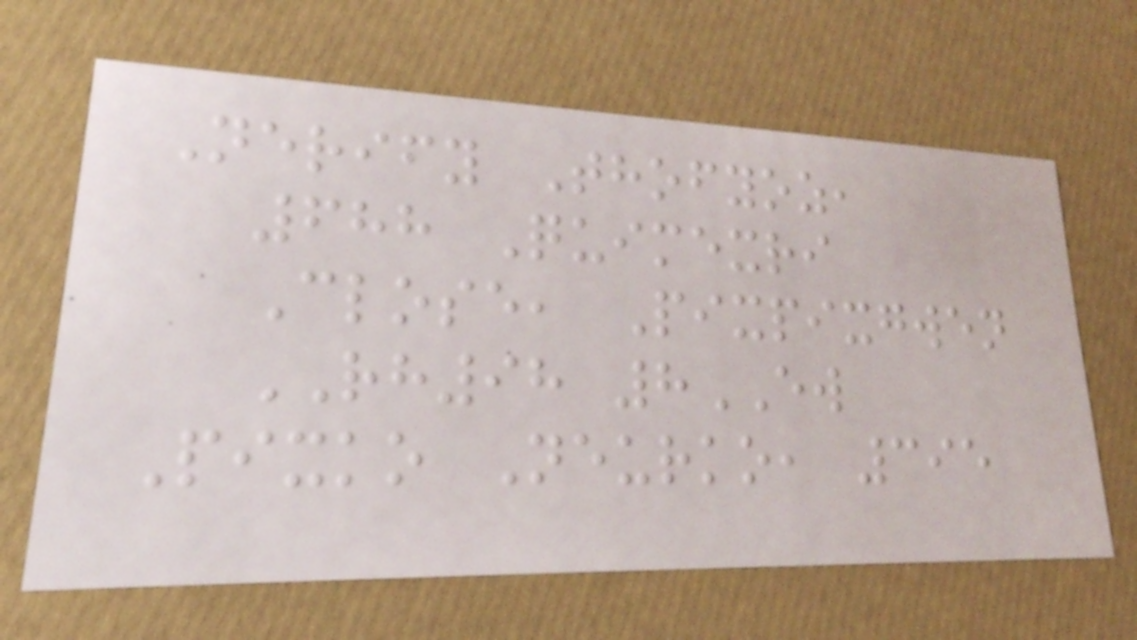Nerify Thofyoz,
688 Quimexri
Close, Pixpixgwen
RH98 8EW
Pixko Neurko, 395
